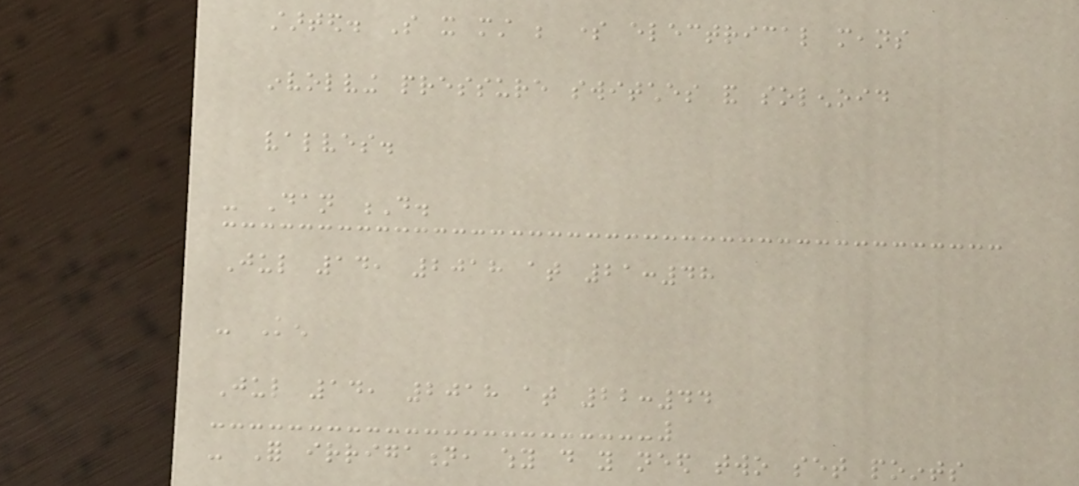started. So it must be some electrical means
involving pressure switches and solenoid
valves.
- Dan D.
Jul 14, 2018 at 21:48
- Ken
Jul 14, 2018 at 22:44
- For irrigation, why do you need two set points
